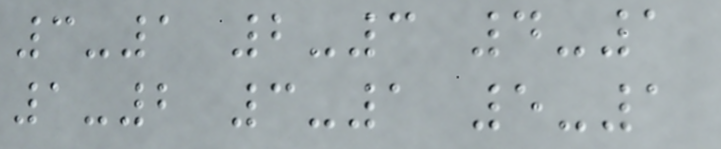3-1 2-3 4-1
1-2 3-1 5-1
